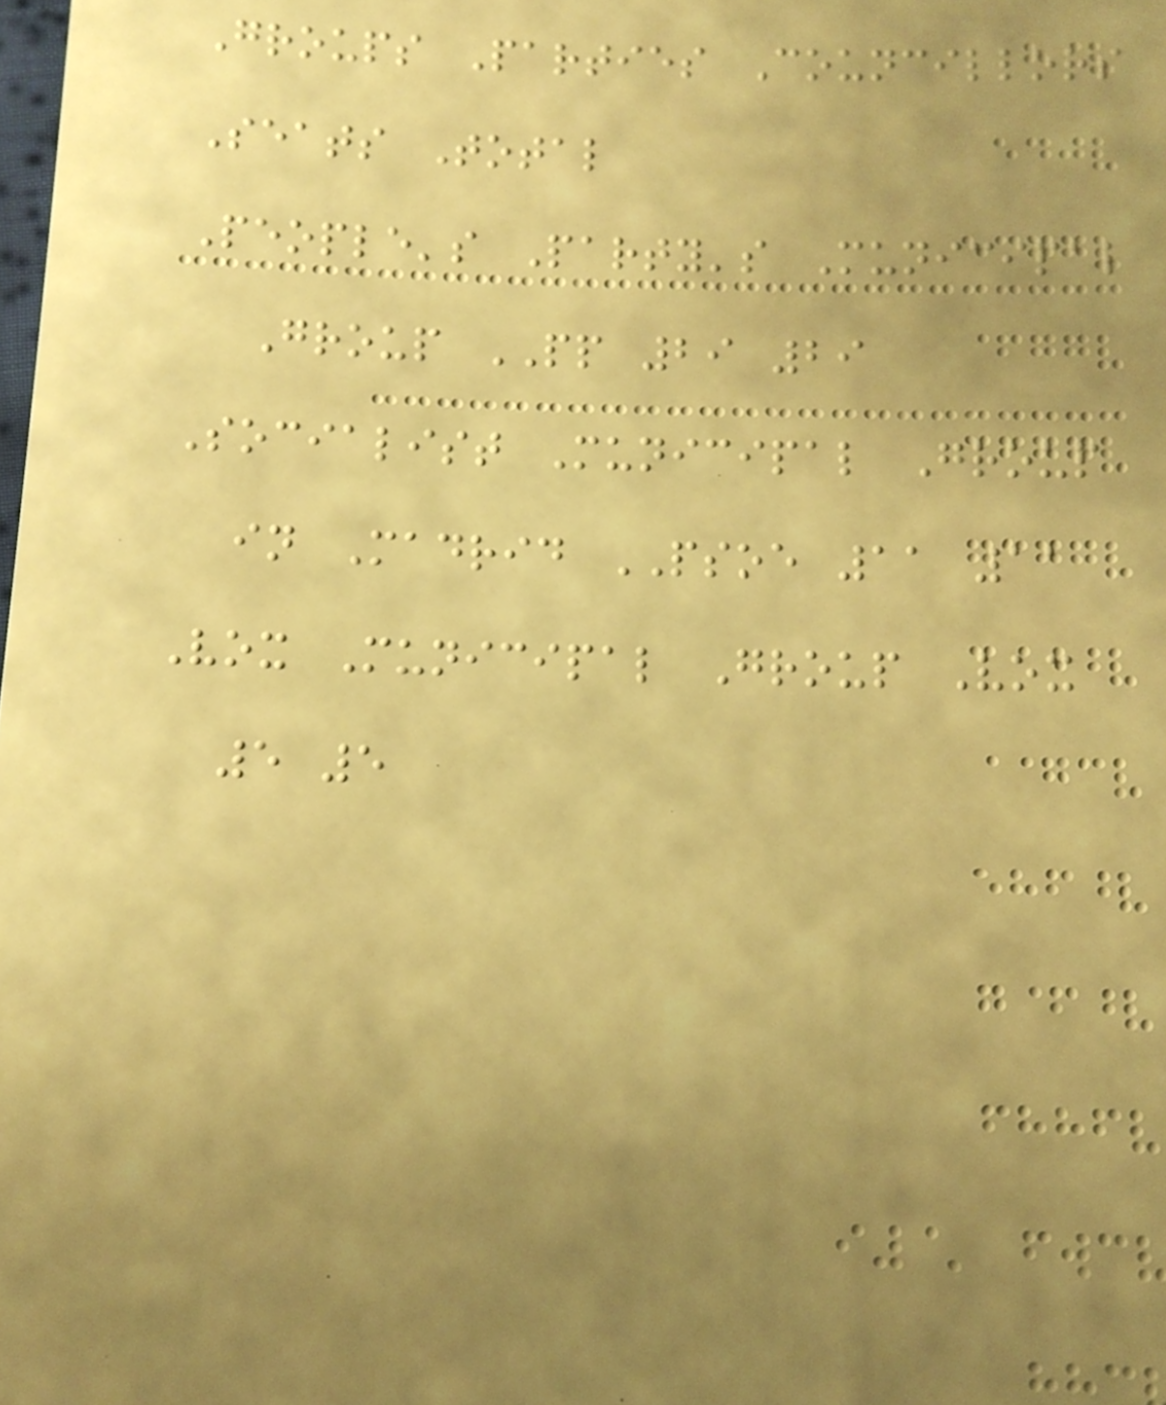Groups Parties Councillors
Seats Total
People's Party's Municipal
Group PP 29 29
Socialist Municipal Group
in Madrid PSOE 11 11
Vox Municipal Group Vox
5 5
